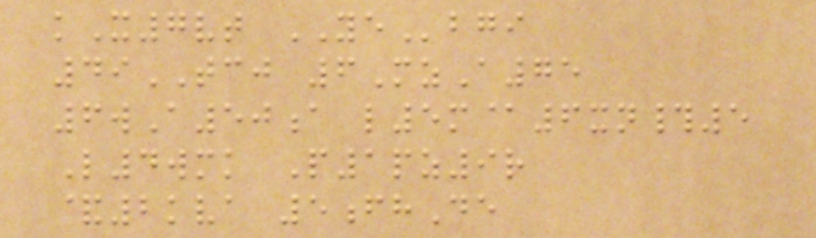kX7vt YEbgi
49TCJ 6MzA75
6wA50a l5m@6xn#5
L4wmk P1pz9r
&2kva 5fhDe
